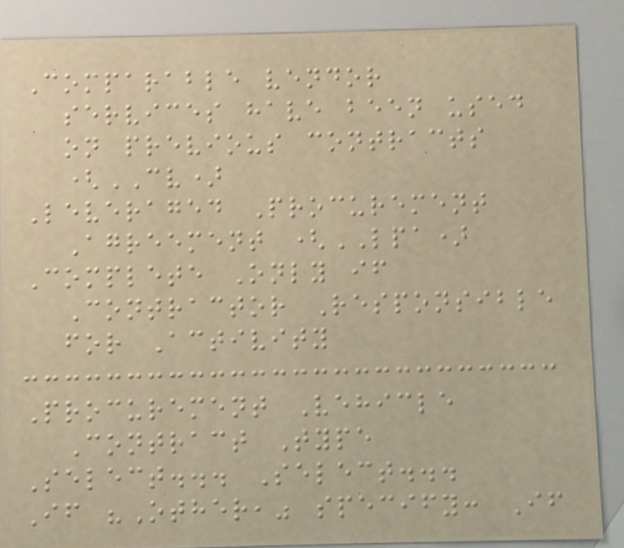Comparable vendor
services have been used
on previous contracts
(CV)
Leveraged Procurement
Agreement (LPA)
Complete Only if
Contractor Responsible
for Activity
Procurement Vehicle
Contract Type
Select... Select...
If "Other," specify: If
